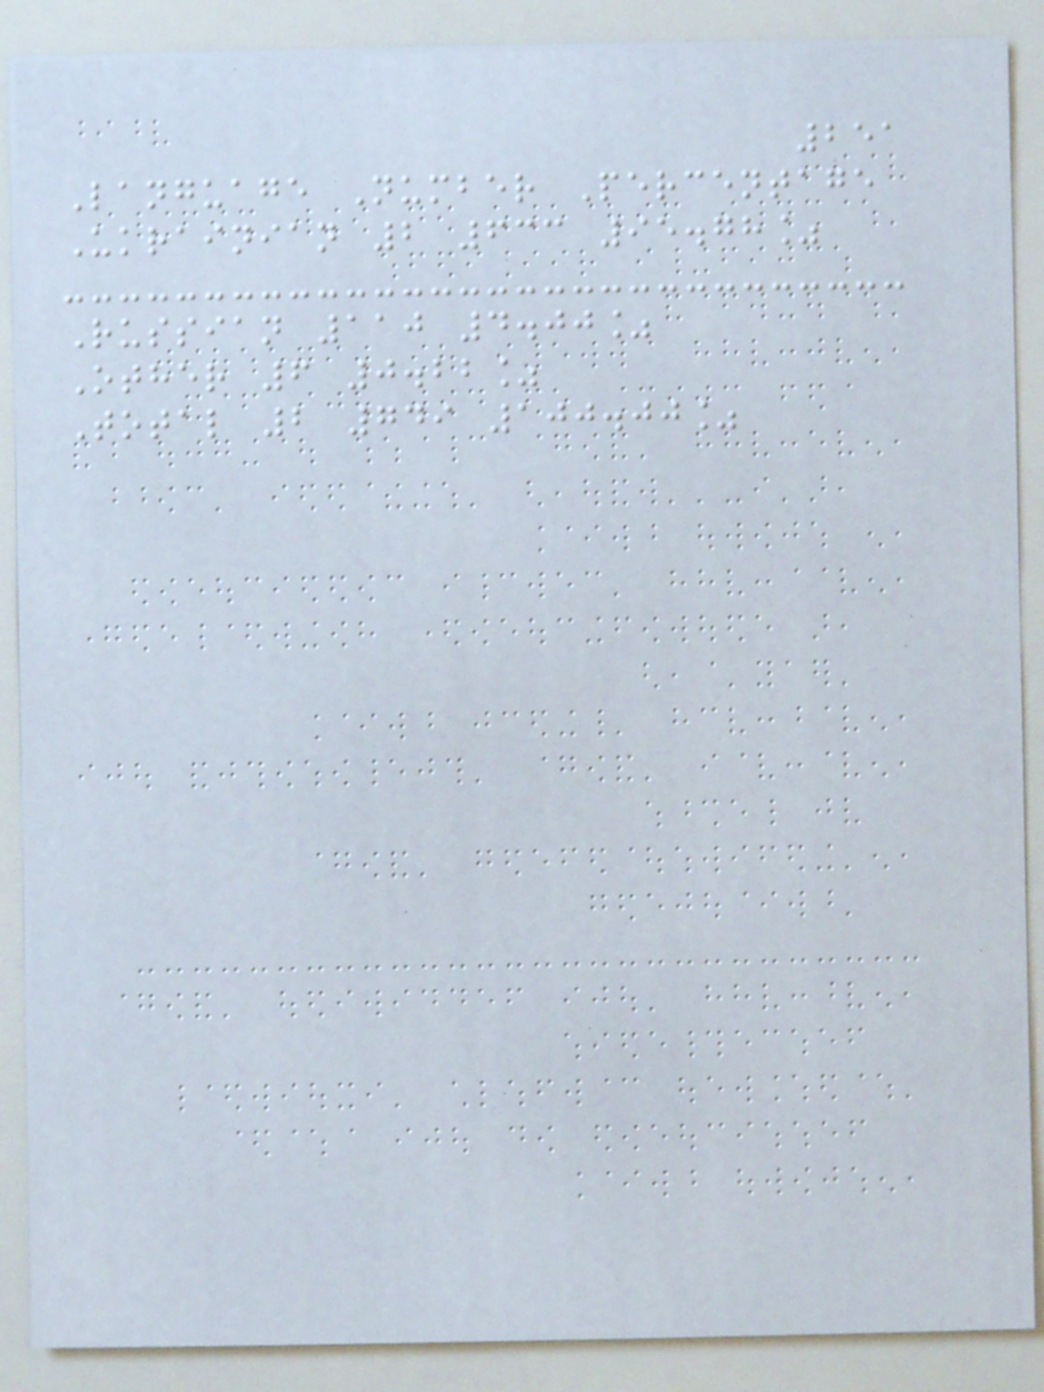251
Language Number Percentage
Ukrainian 2 633 95.78%
Russian 110 4.00%
Other 6 0.22%
Total 2 749 100.00%
